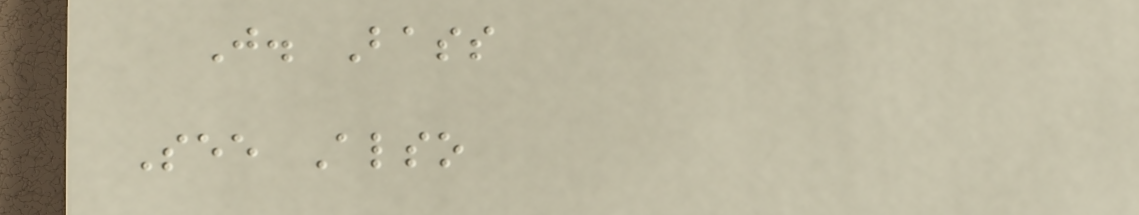J. Bass
See Also
